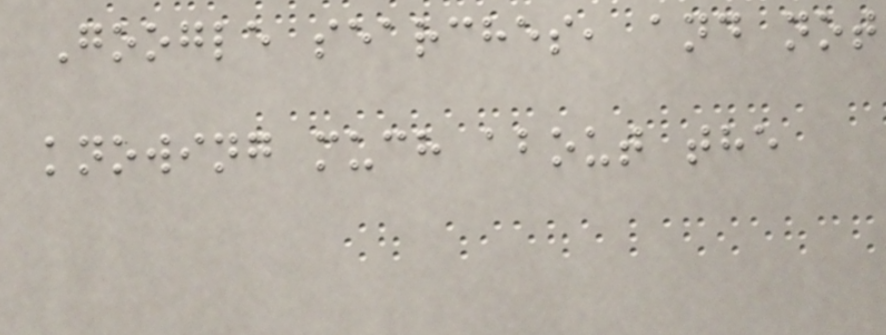Google searches, and not
knowing much about the
